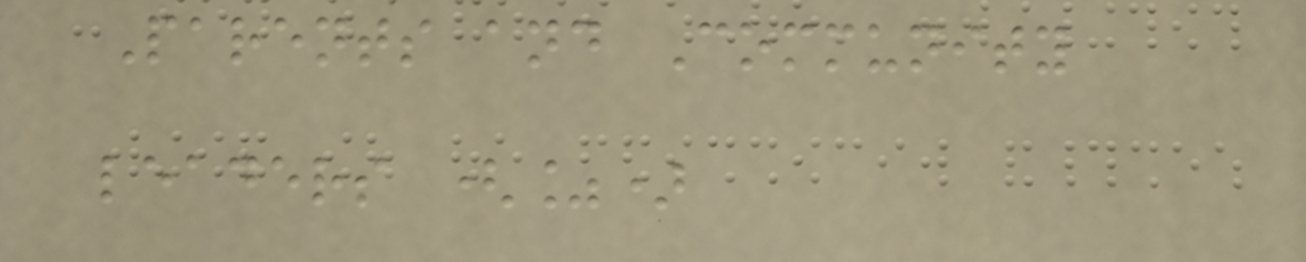Parents and Community
leaders (%)
